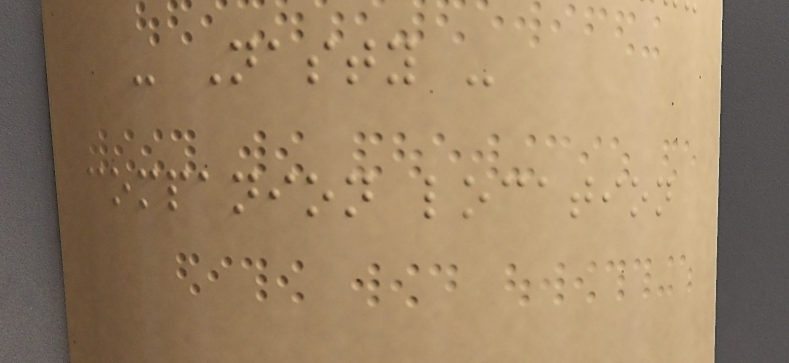- Nasty -
companion location
